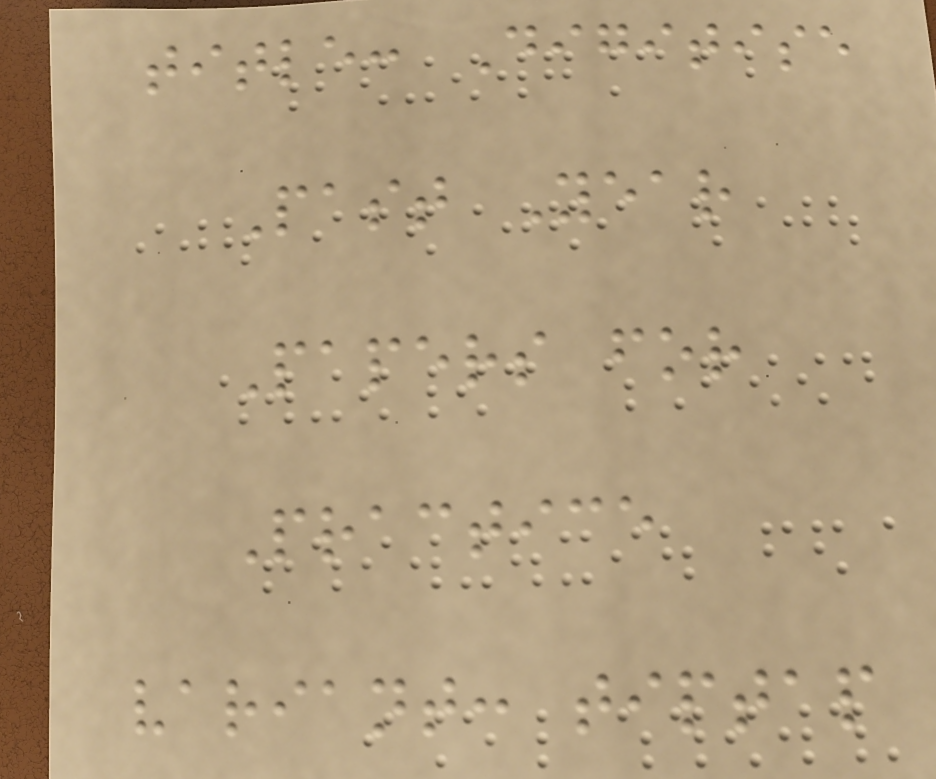title: Digitise
Past Year
Papers for
Practice
variant: tiptap
